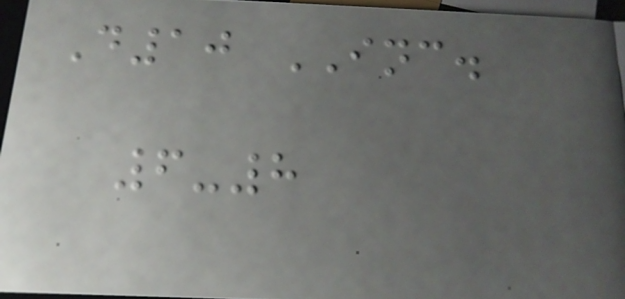D10 INC.
6-8
